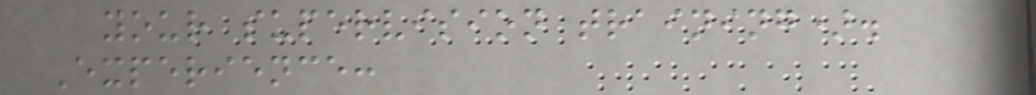your supervision training).
Experience:
